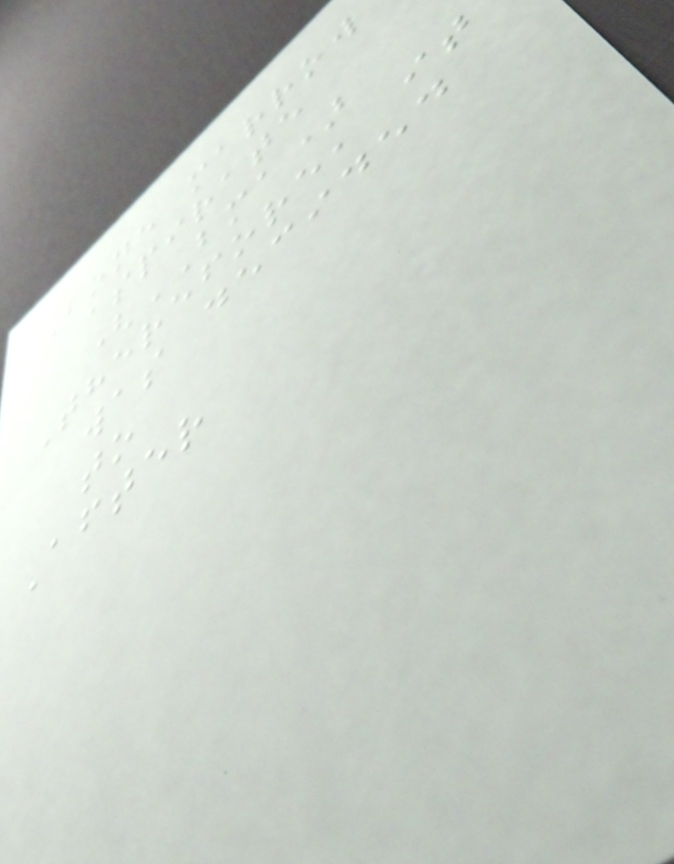Bone marrow
aspirate
(BMA)
Therefore, it
was decided
to
After
